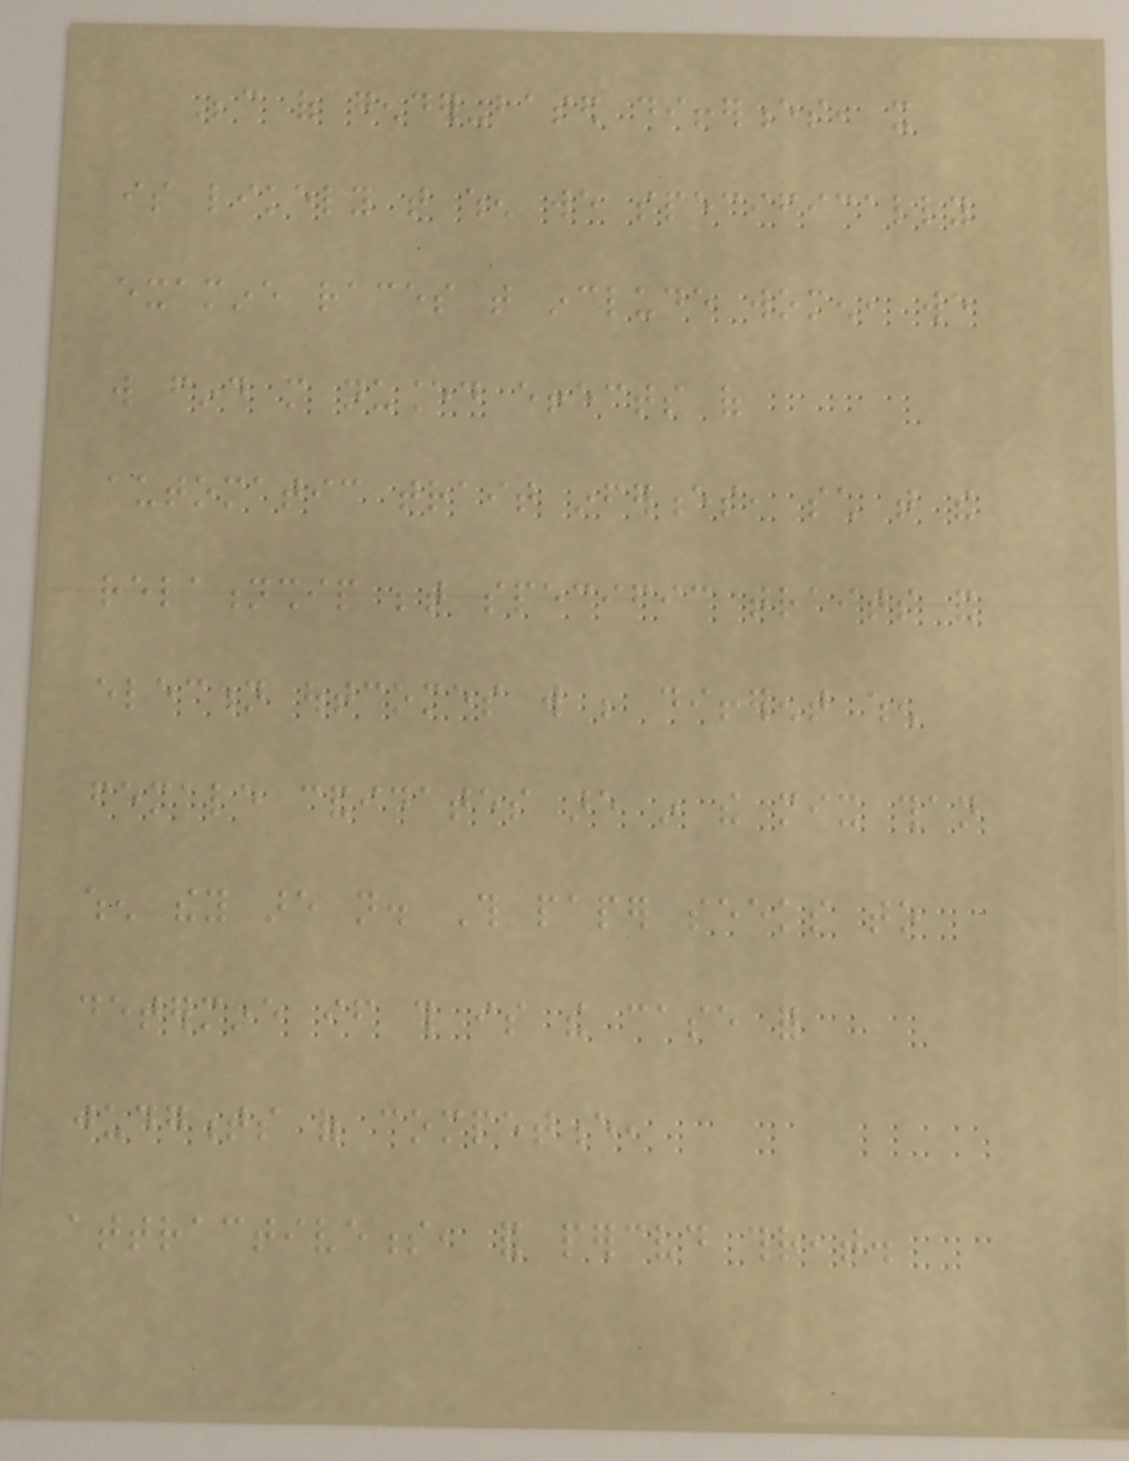Because of gender-based differences, it
is likely that when we specifically
examine races that include women, we
will find more nuanced effects of
automatic trait inferences, such that the
relationship between specific traits and
election outcomes will be different when
female candidates are in the mix than
when they are not. This paper seeks to
determine if this is the case for
judgments of competence,
attractiveness, and perceived threat.
